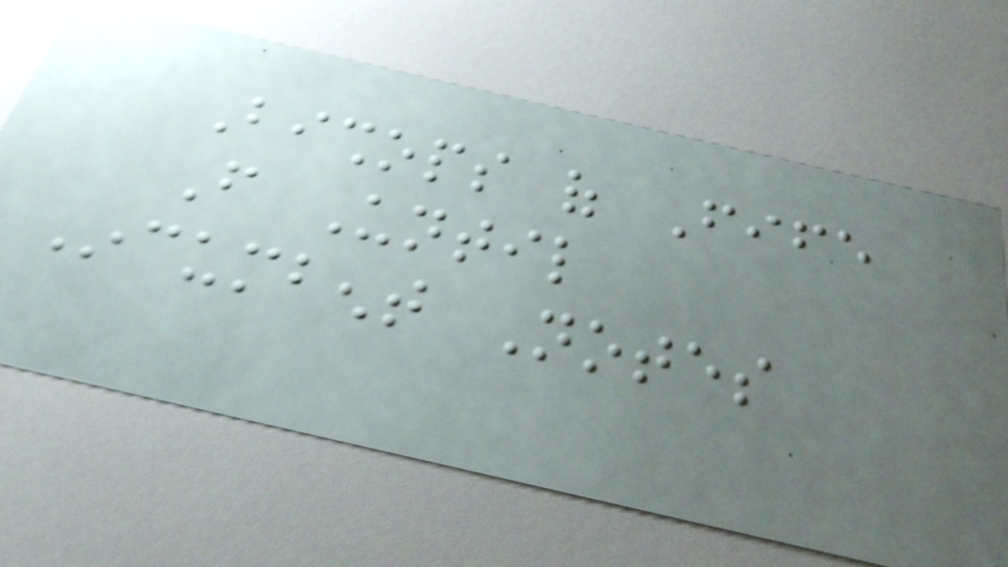Bishops of Fife
From Until
Incumbent Notes
